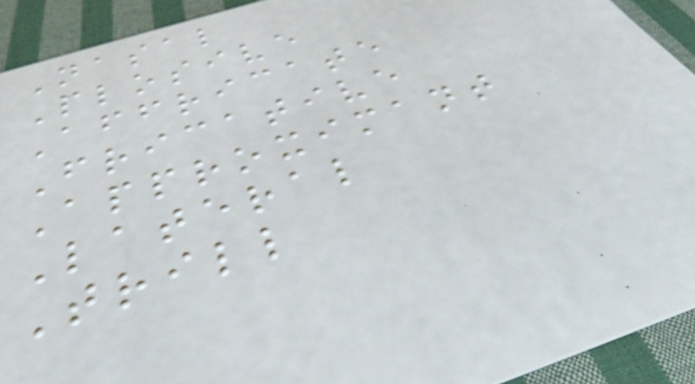Nasal
Plosive
Affricate
Fricative
Approximant
Lateral
Trill
